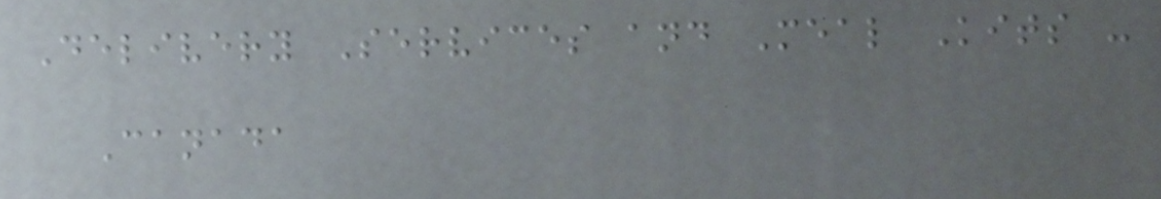Delivery Services and Meal Kits -
Canada
